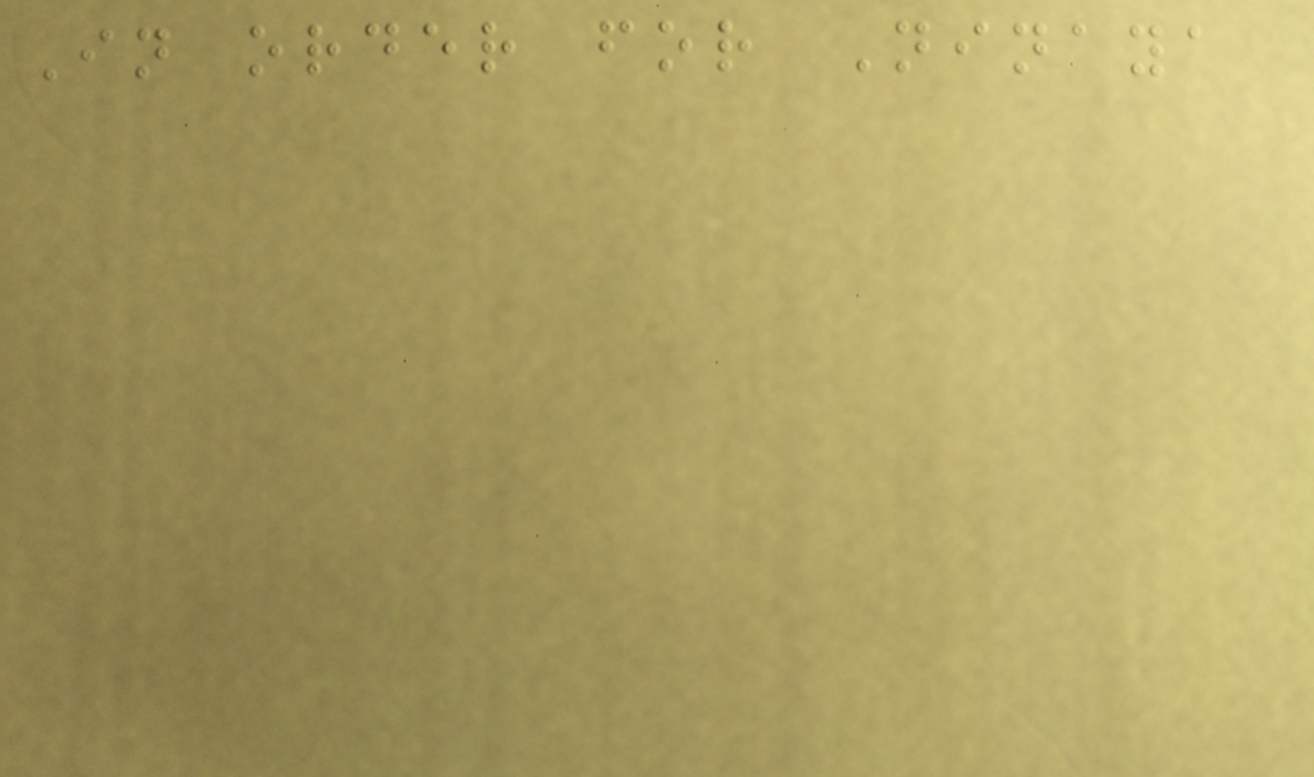In order for Ninaya
